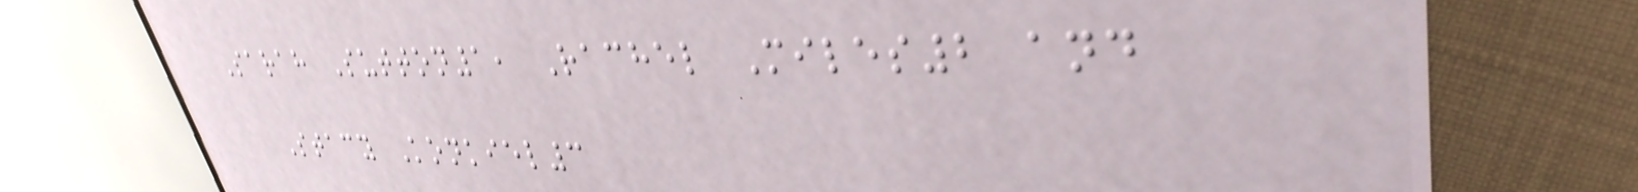Sarah Sutton1, Rachel Miles2 and
Stacy Konkiel3
